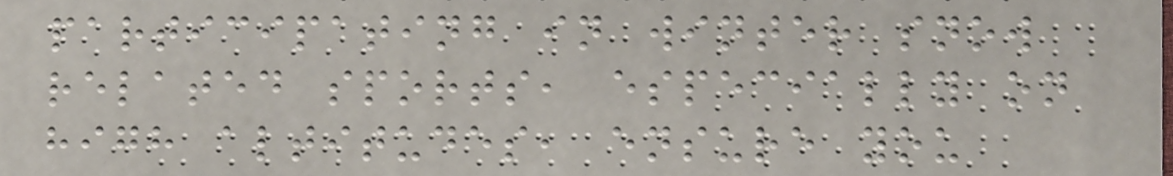participating in winter snow
related sports, especially on
high altitudes, ensure you
